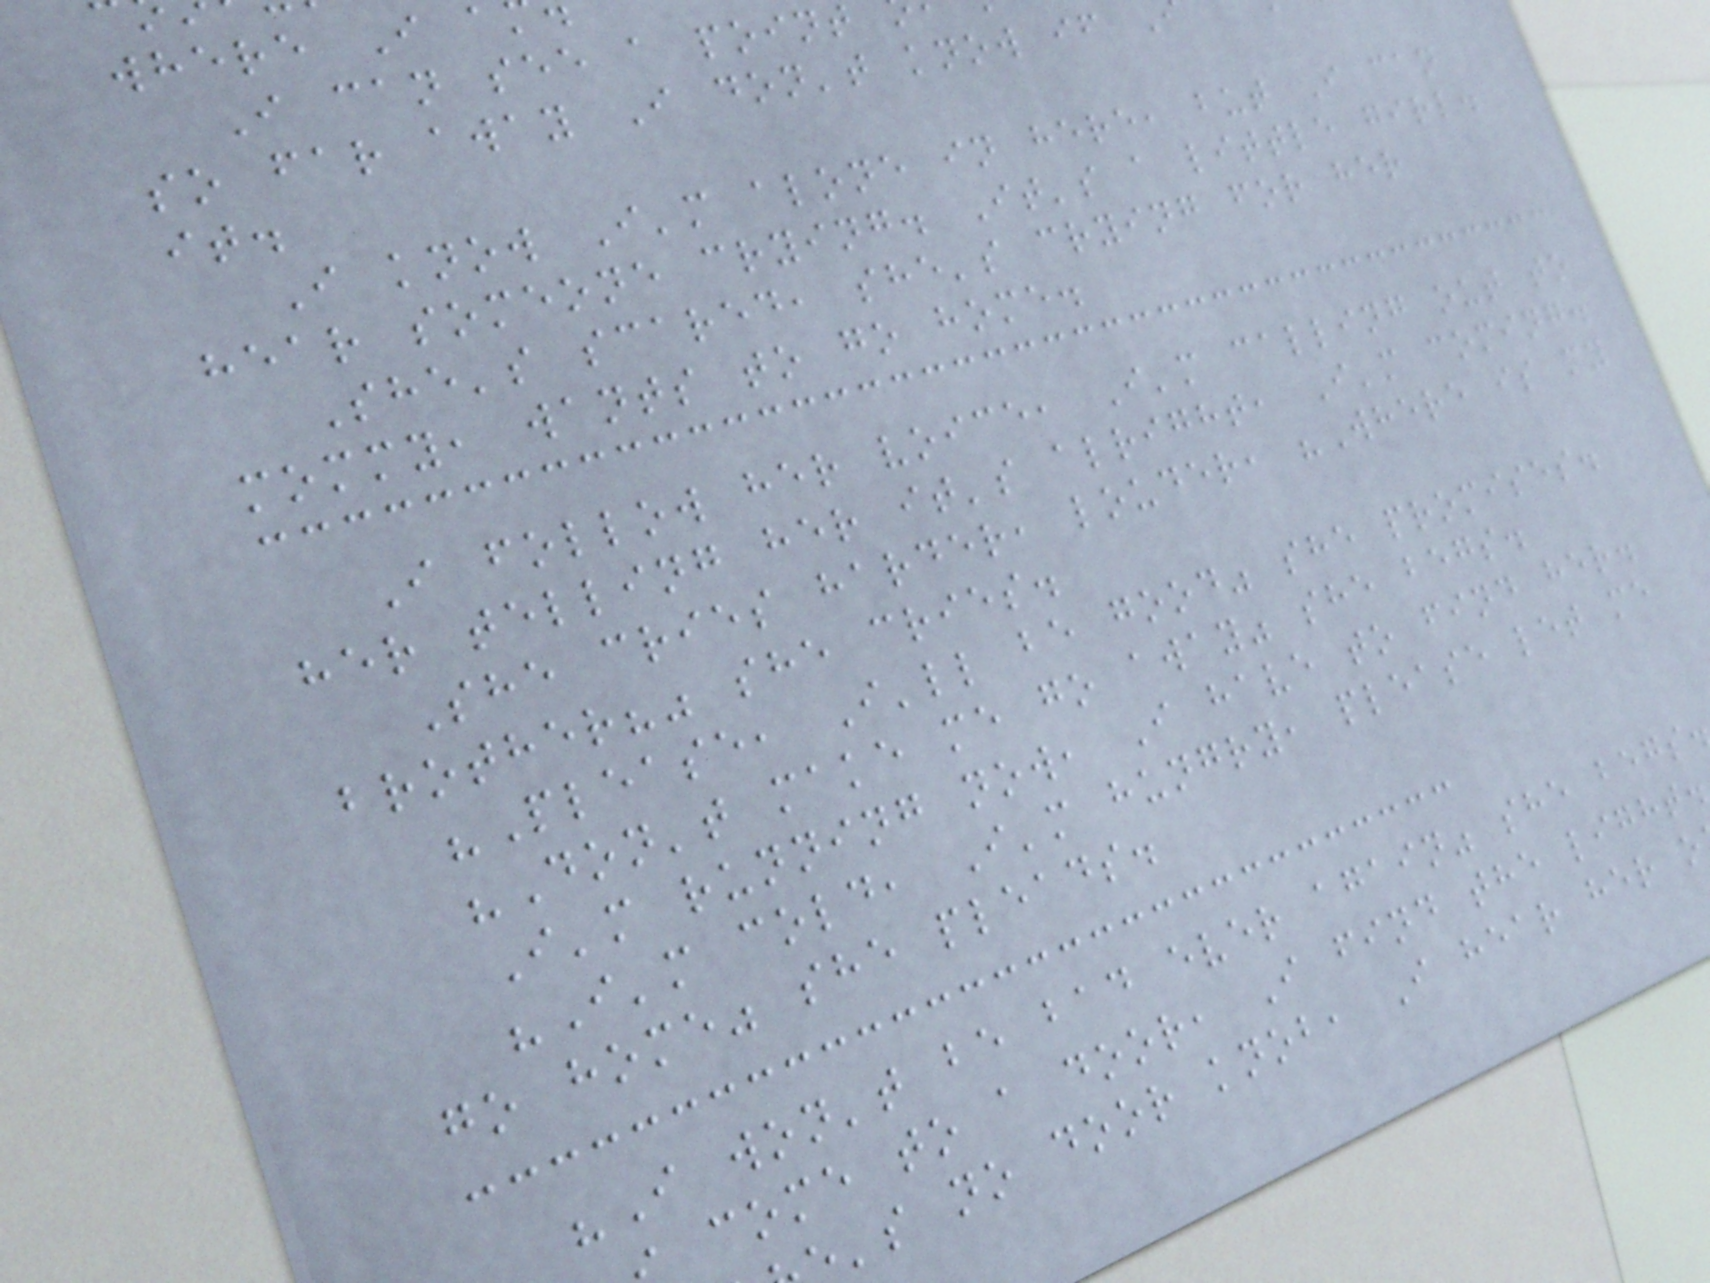where I a
I can see a point
so far away I don't know if
it.
I know I'm alone in here, but I can
hear someone crying. It's a little girl.
She's scared, she's crying for her
mommy, wants to go home.
I follow her voice, I'm calling out to
her telling her it's alright, I'm coming.
She cries harder, louder, "Where is my
brother?" she cries.
"Please, I'll be good" she promises.
"Don't make me go away" she begs.
I'm running now, I have to find her.
"I'm cold, I'm hungry, please let me
go home" she pleads.
"I won't be bad ever again" she begs
come to a door, I find the light.
's no door knob, I hear her o
